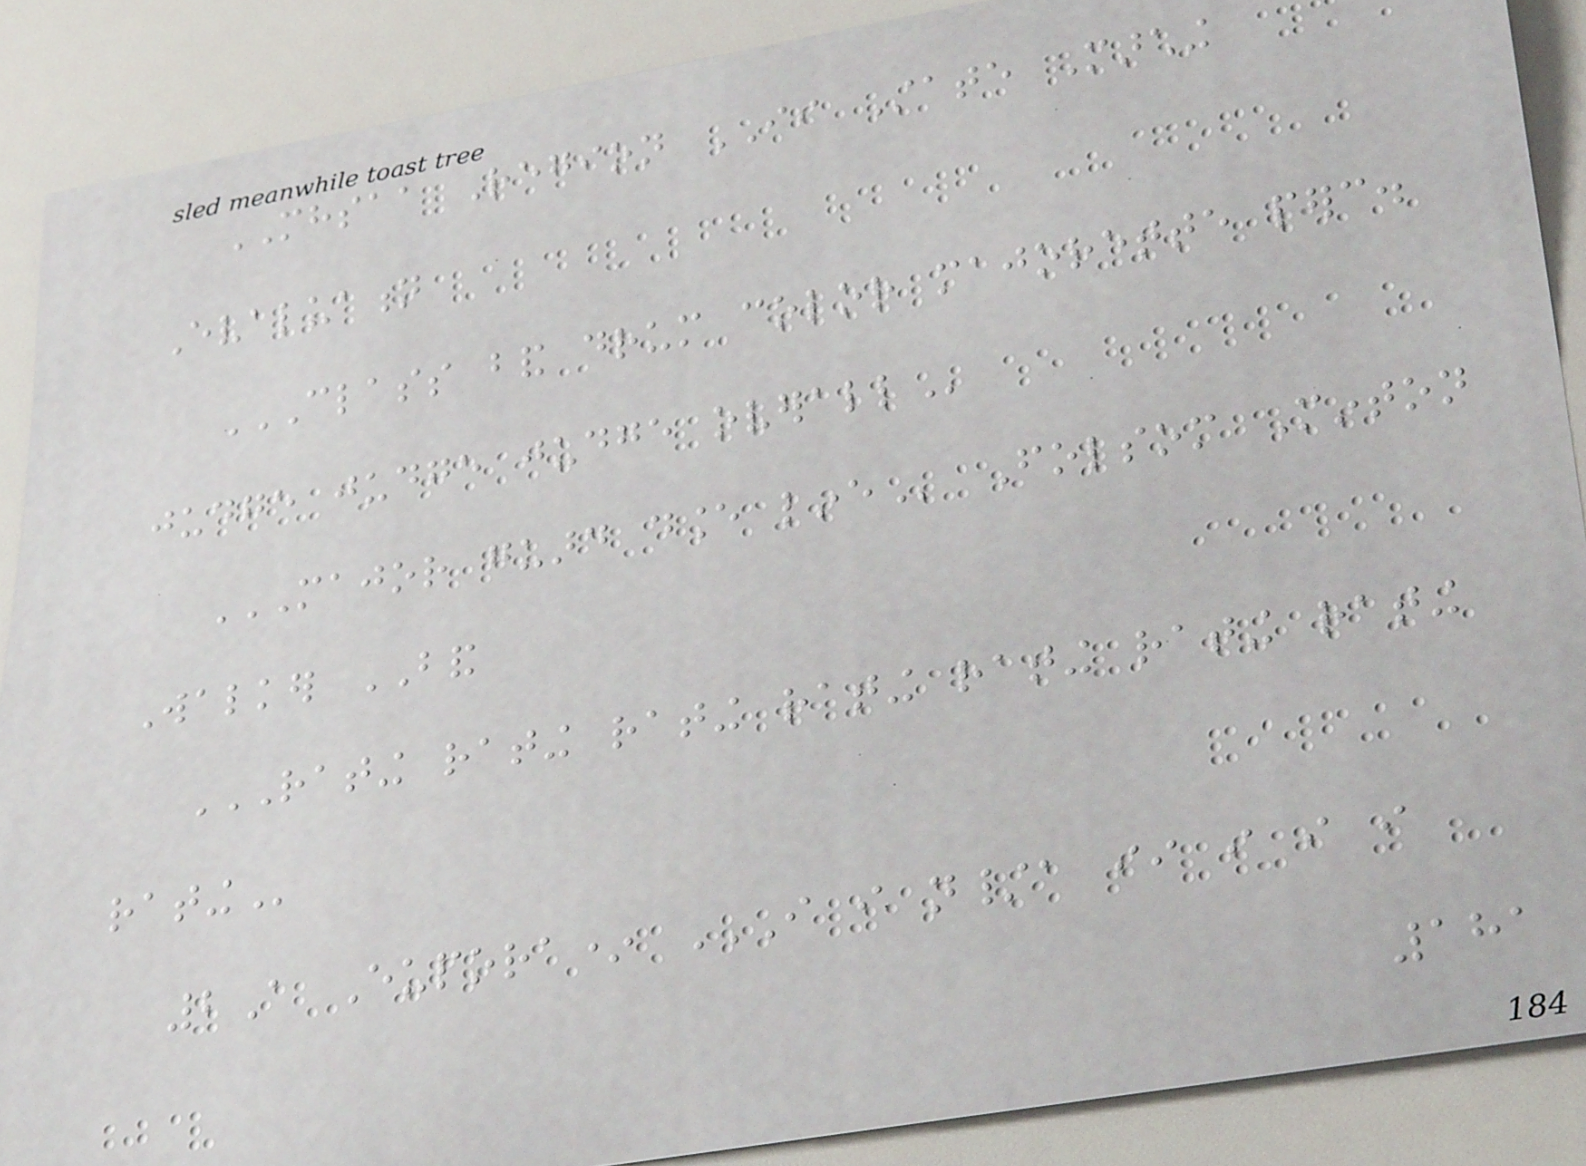MHSAA Region II State Marching
Evaluation
CLASS BAND DRUM COLOR MAJORETTE PERC.
JUDGE JUDGE JUDGE OVERALL
MAJOR GUARD DANCE LINE Folsom Minton
Walker BAND
RATING RATING RATING RATING RATING RATING RATING
RATING
2A Eupora* I I N/A II I I I
181
